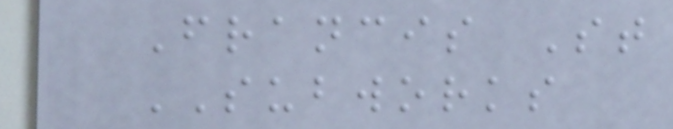Francis St
SUBWORKS
